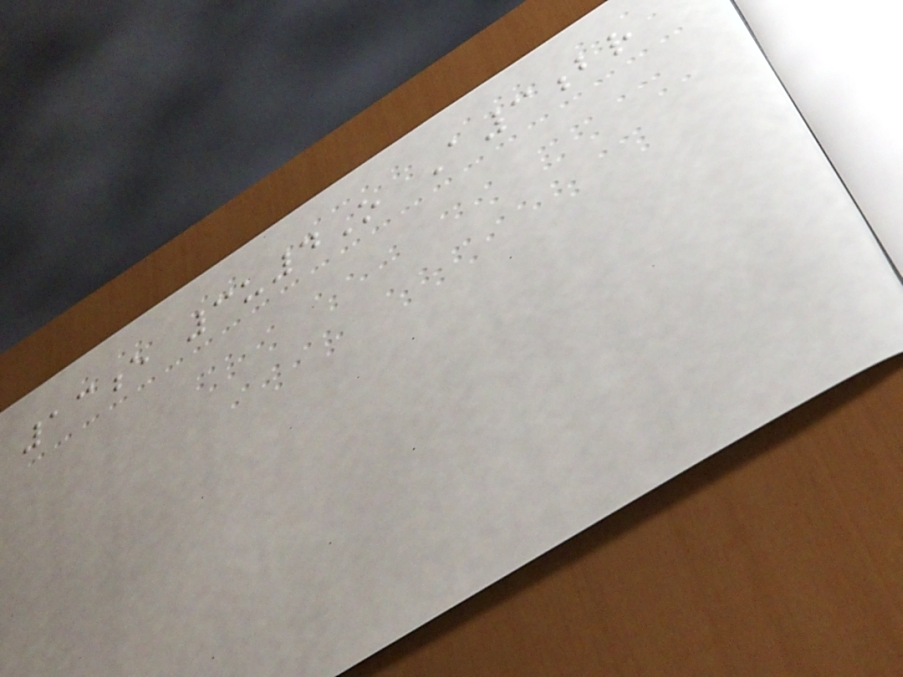13e 3u4O A3br
